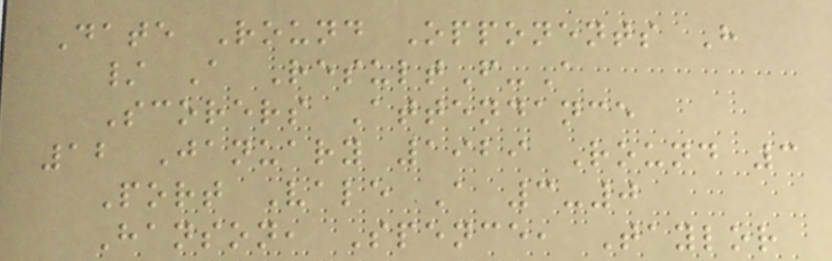Date Round Opponents H
/ A ResultF-A
Scorers Attendance
12 January 1929 Round 3
Port Vale A 3-0
Hanson, Spence, Taylor
